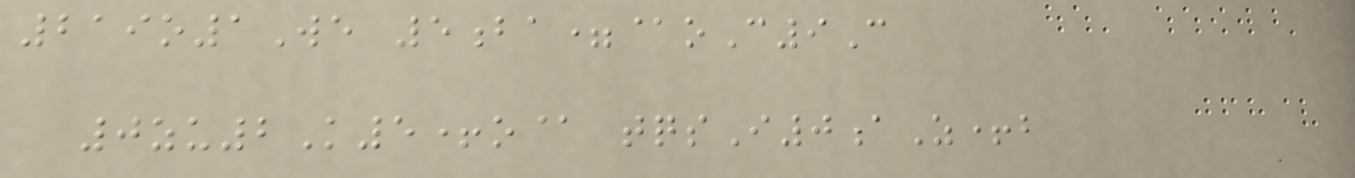219o1We 5ba=@oC9C
0zu2K5+o@ tqsI0aZ+b
